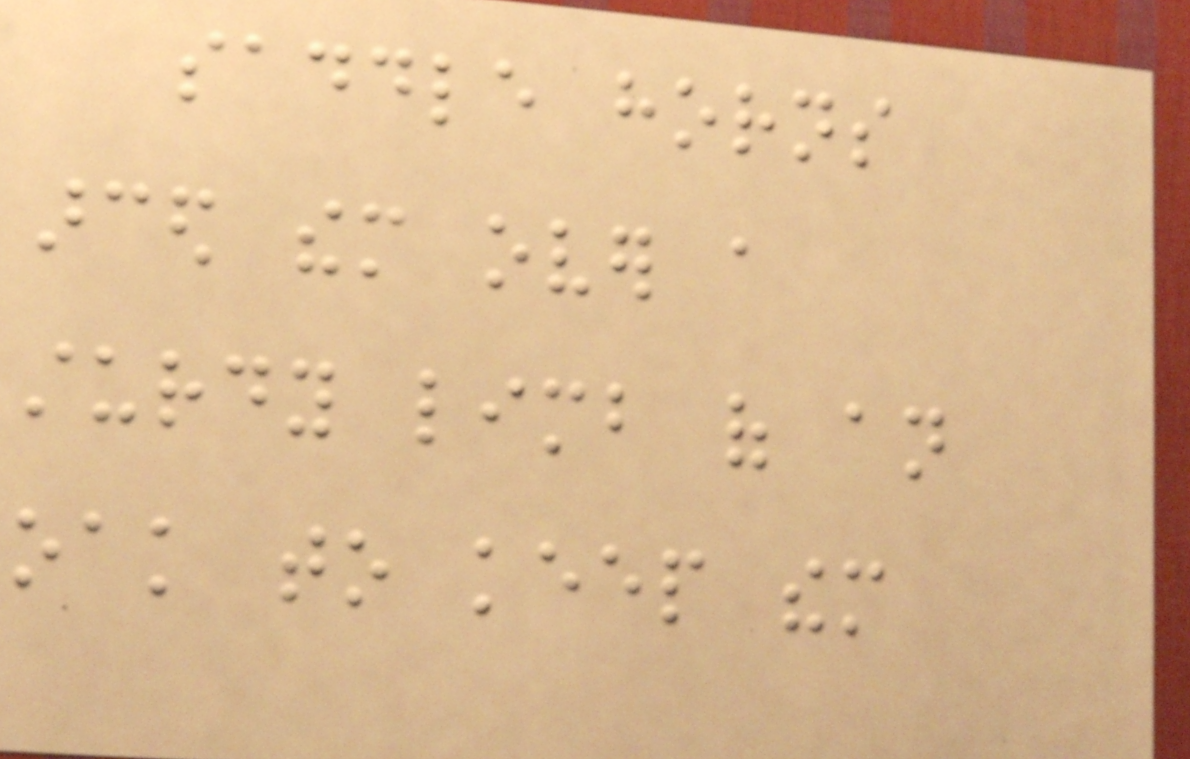saddle horns
arced them over a
sturdy limb of an
oak to keep them
